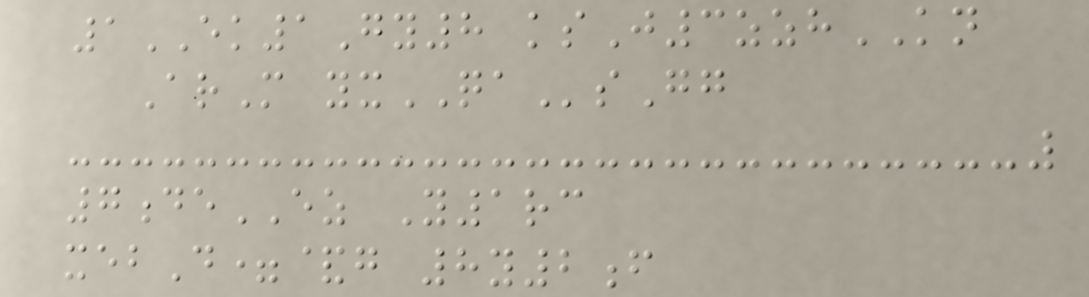1EK1Gy8 ksJ3zzhKN
ArM yxQAsGg
7deEZ Y1rc
xebD=&g 8y2f
